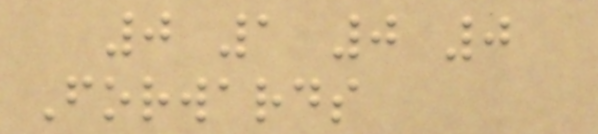0 1 0 0
Forwards
